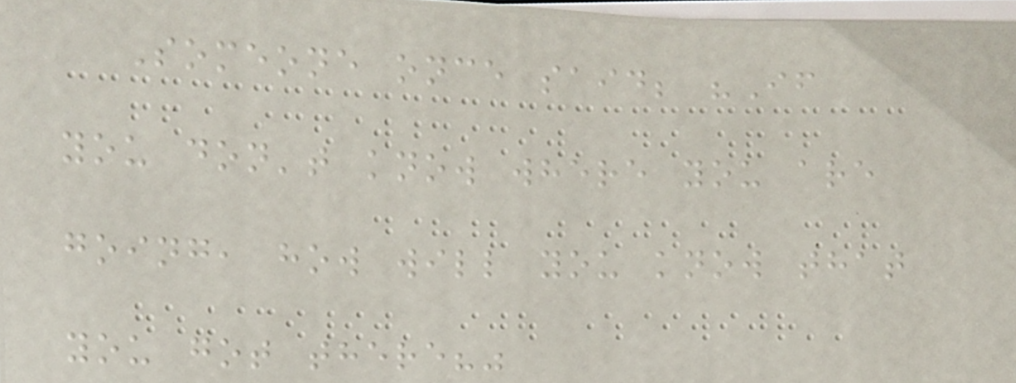Someone once said; "If
you don't know where you are
going, how will you know that
you got there?"
